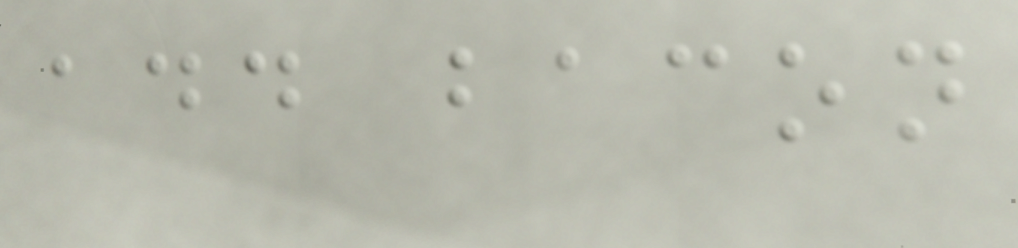add bacon
